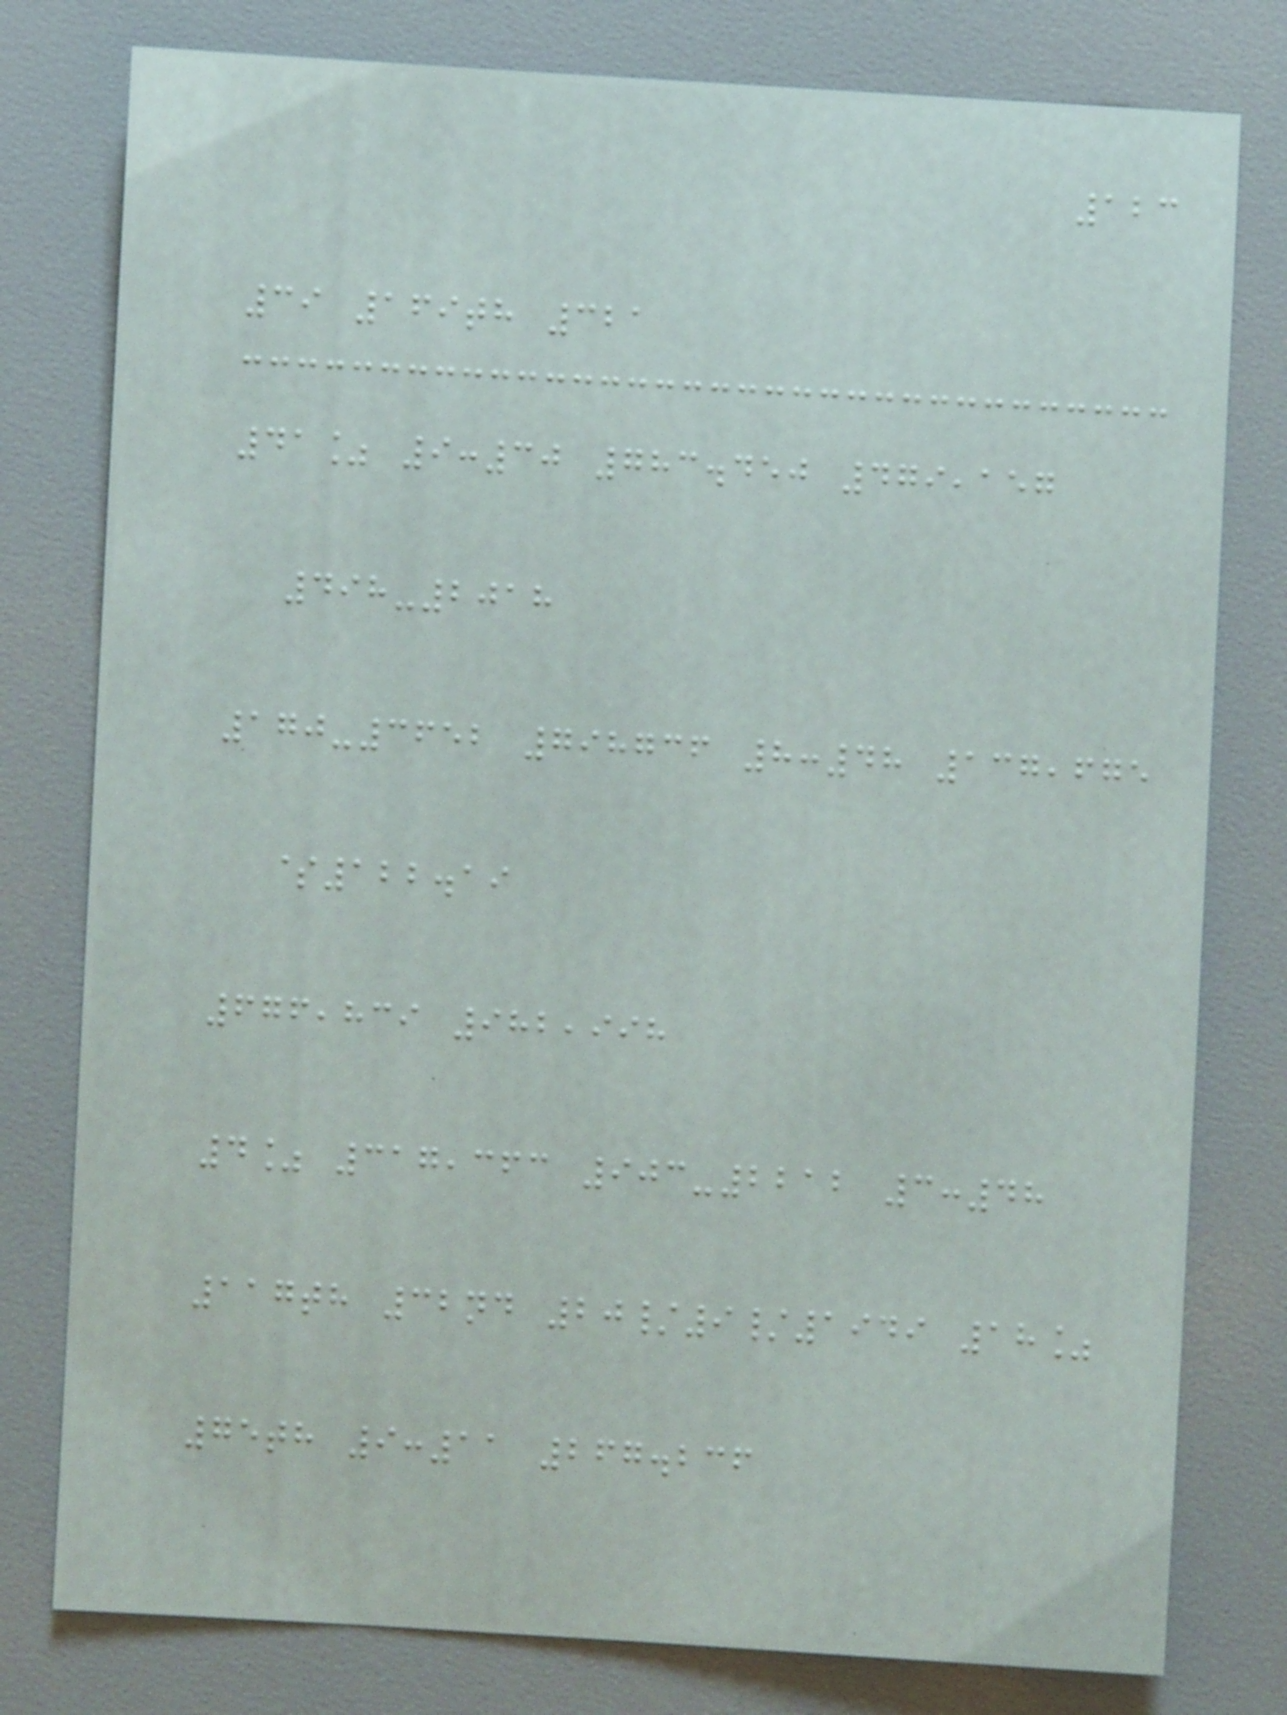123
39 169th 321
41% 9:30 783.450 479,157
498-2018
170-3652 798736 8:48 137,675
$122.19
676,839 982,998
4% 317,363 903-2212 3:48
117th 32nd 20/9/1949 18%
75th 9:11 267.236
